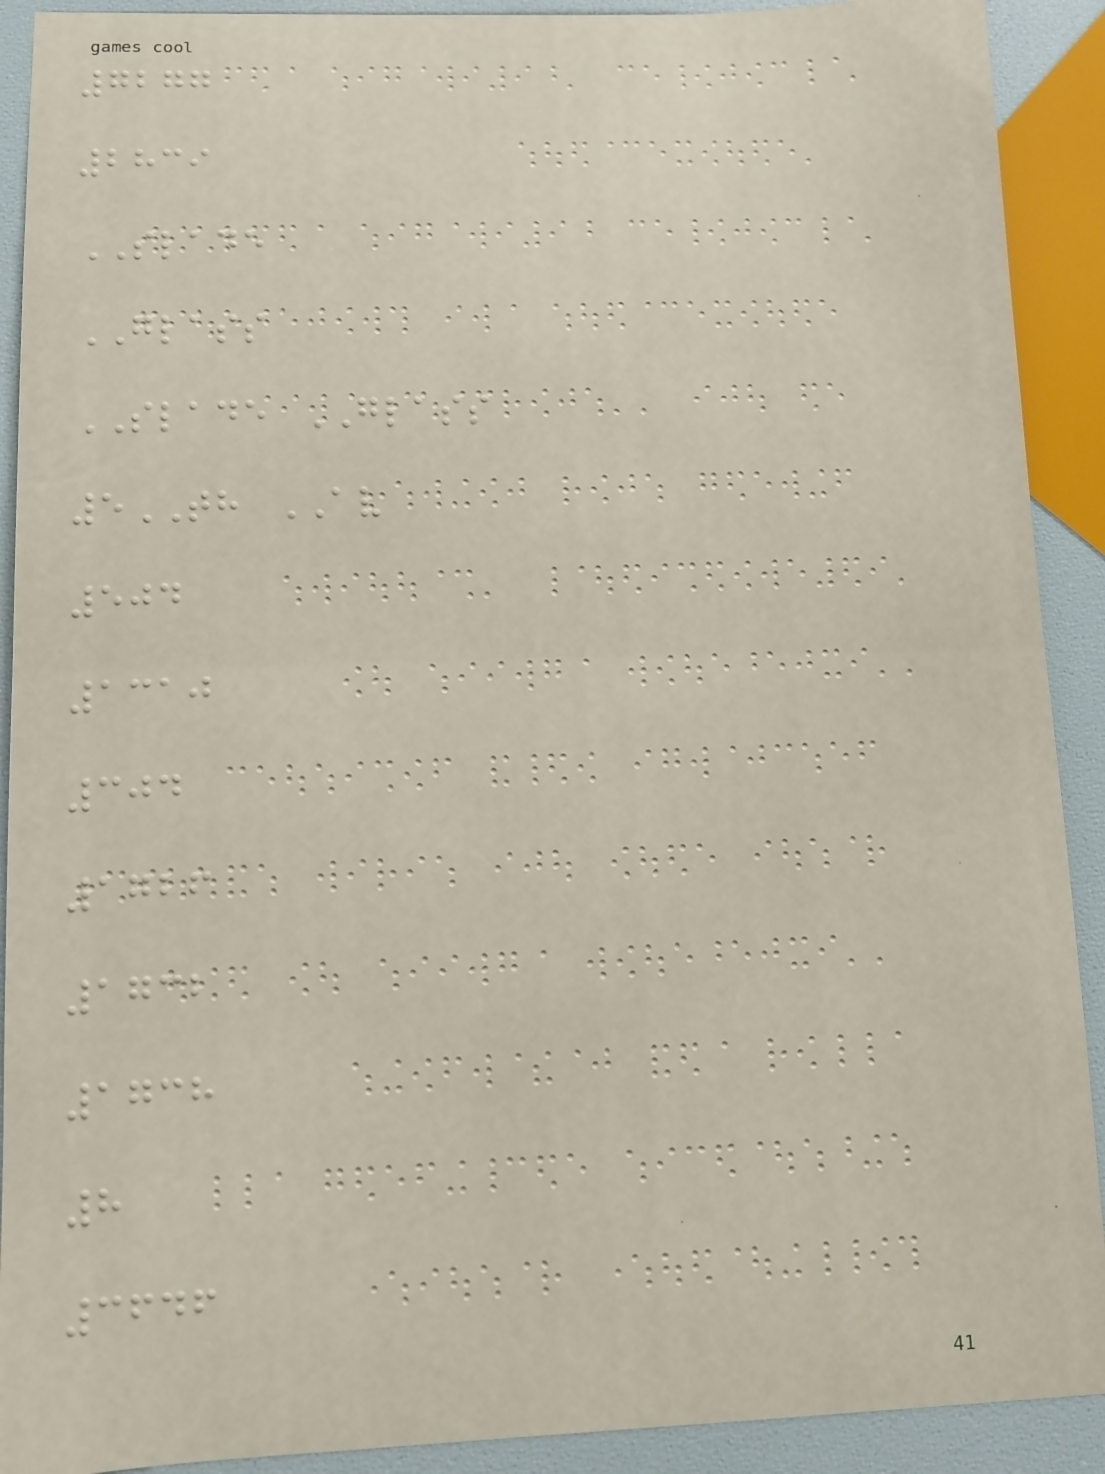7277
2839
SLADE
GLASS
SLADE GLASS
5TH AV
504
1310
304
1726
1732
1738
8
3646
